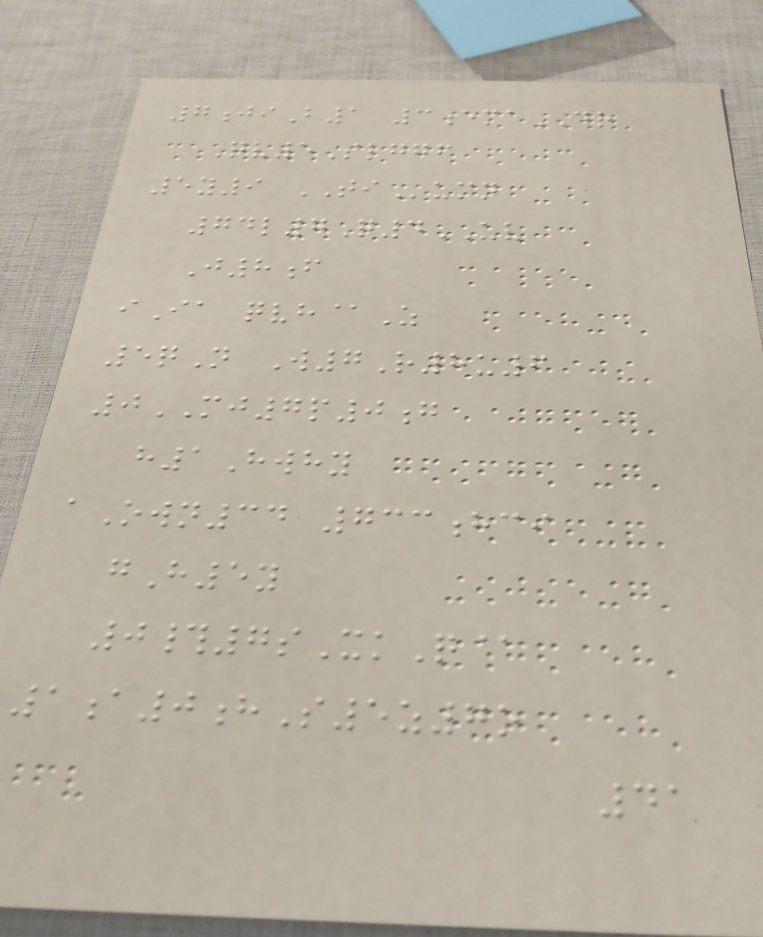7jiB1 3emaDR
Qv5Slggf
5y9 TIumn
74l7Q4UV
J8f
iIa qvh@Z
5qN W7R8u6
0MJ7p0g
h1Hwhy
aOwn34 733hci
gH5y
0#7sXkQ@
1a0hS5z7o
41
